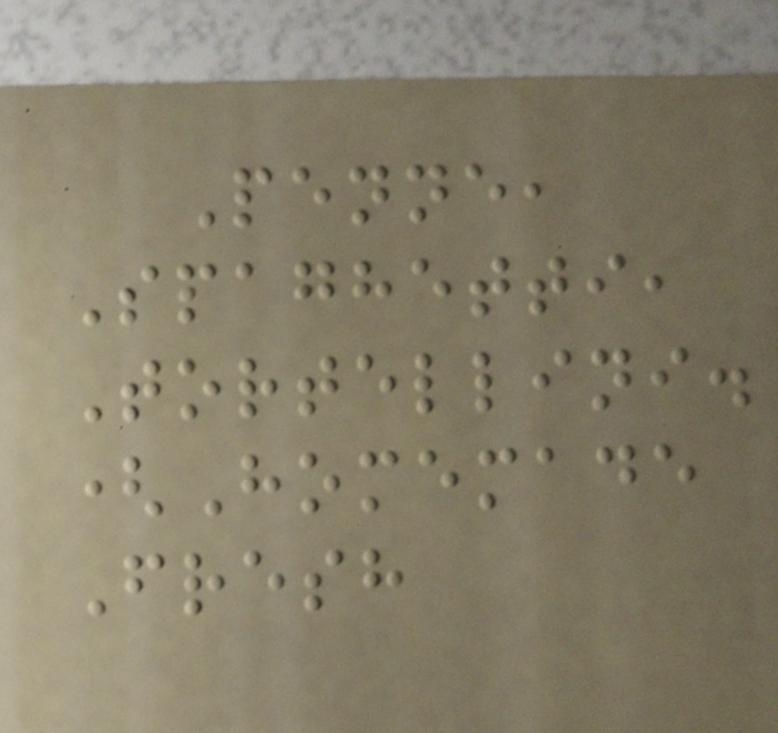Penne,
Spaghetti,
Tortellini.
(Homemade
Fresh
